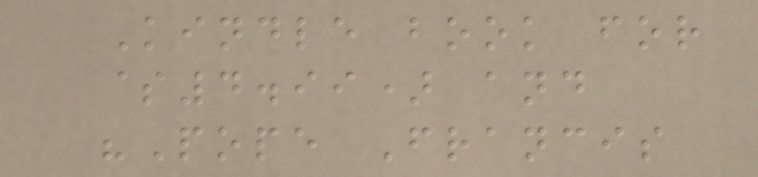Kindle book for
$4.99) and
"Pope Francis
